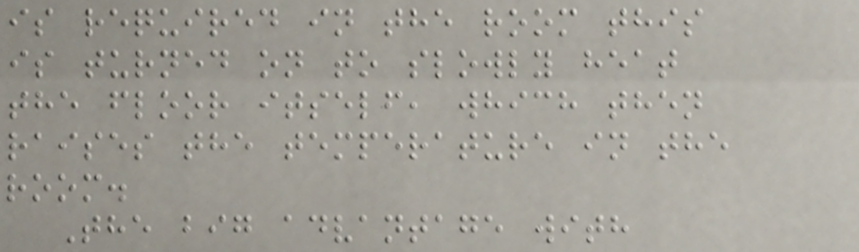is required in the room this
is turned on to slowly heat
the floor itself, which then
raises the temperature in the
room.
The big advantage with
